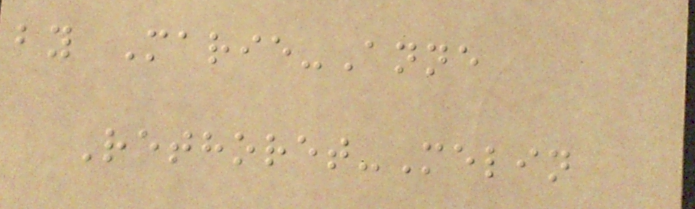by Marie-Anne
Rethoret-Melin
